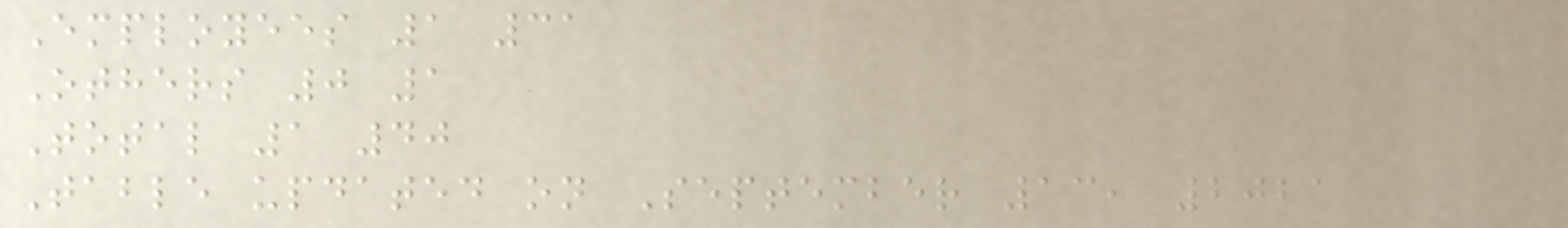Employees 1 31
Others 0 1
Total 1 40
Table updated on September 13, 2021
